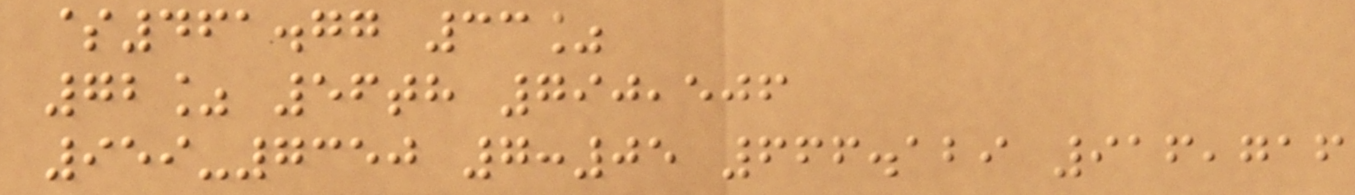$461.77 33%
72% 56th 790,506
959-7350 7:05 666.129 916,716
